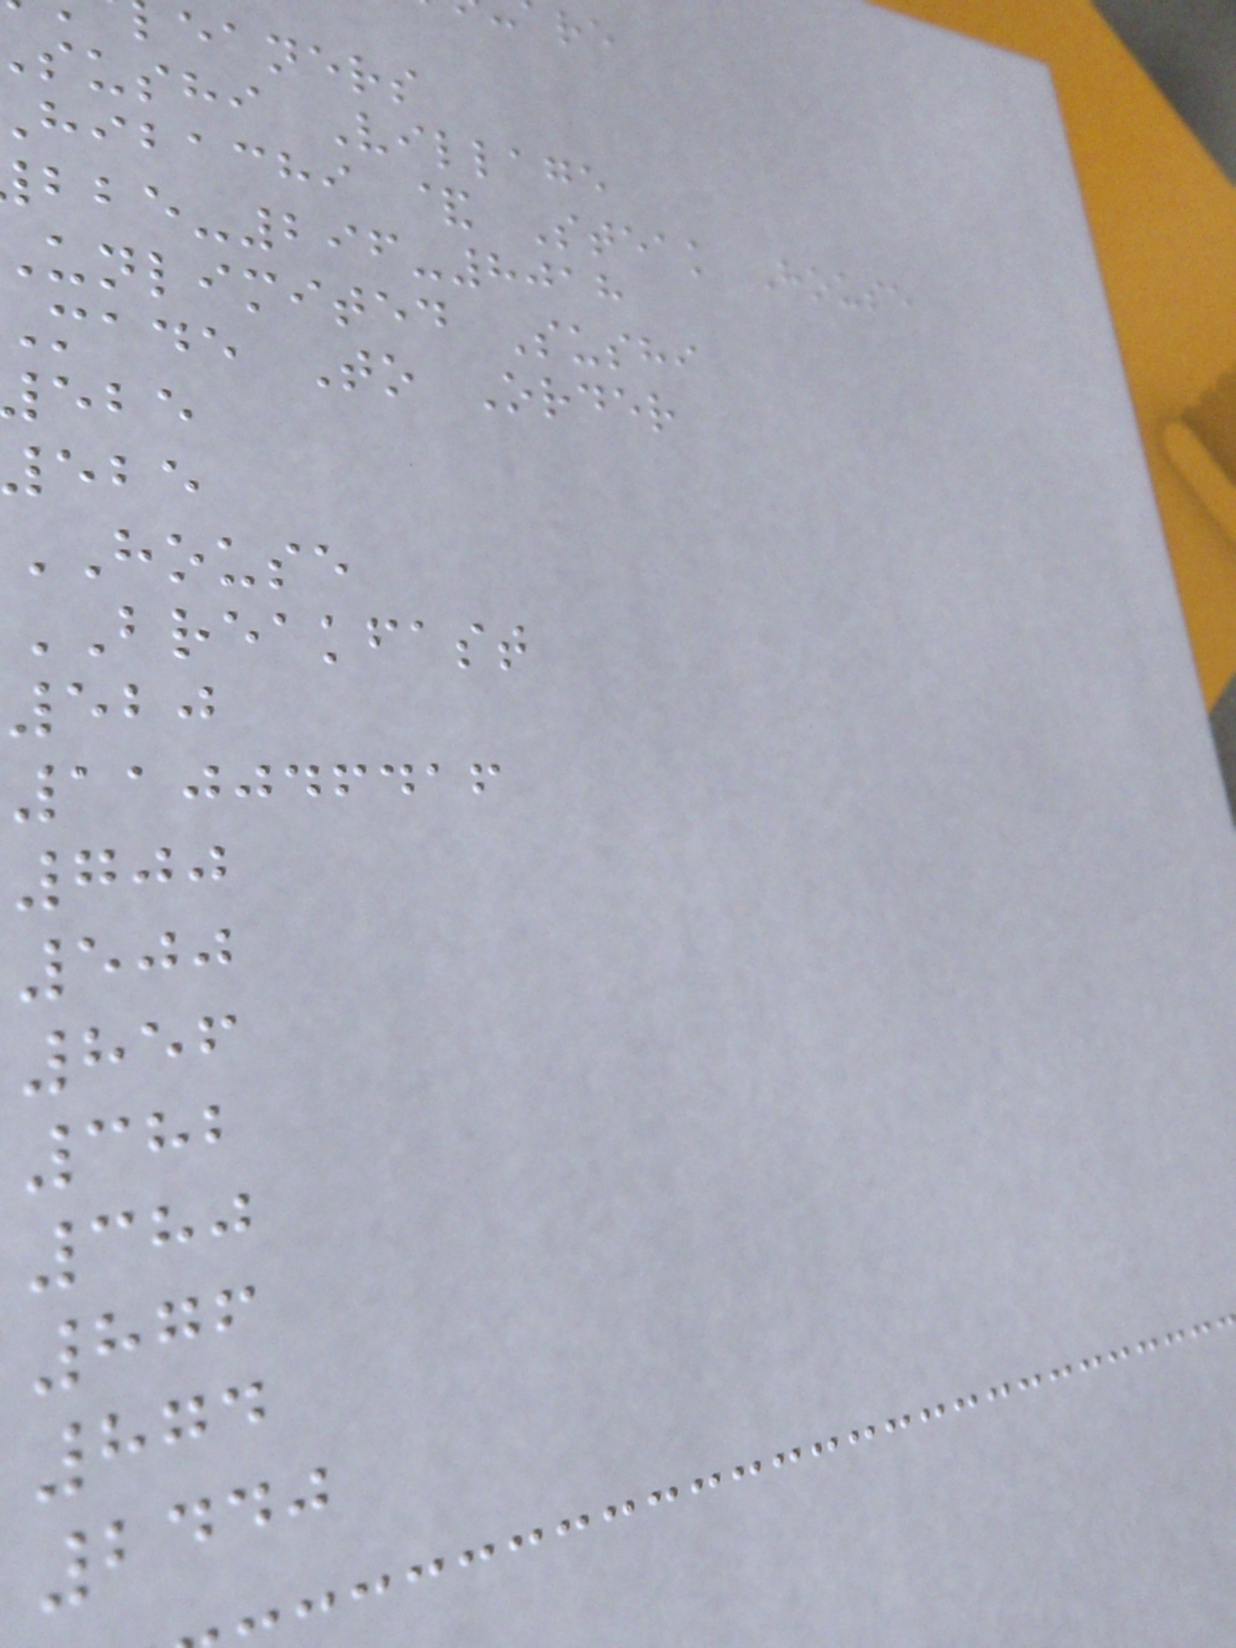eaners
sushi Village
hibachi & Steak House
-296-8018
unlimited Sushi
made To Order
HOUSE
BREAKFAST
520
110046416
700
500
856
382
380
876
874
2440
